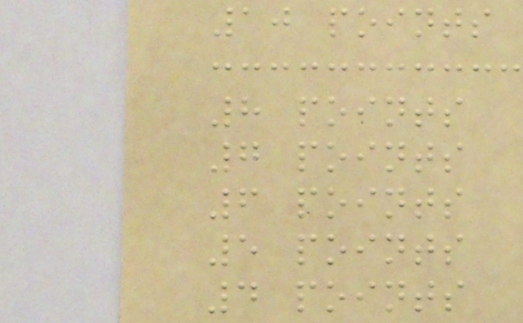10 points
8 points
7 points
6 points
5 points
4 points
